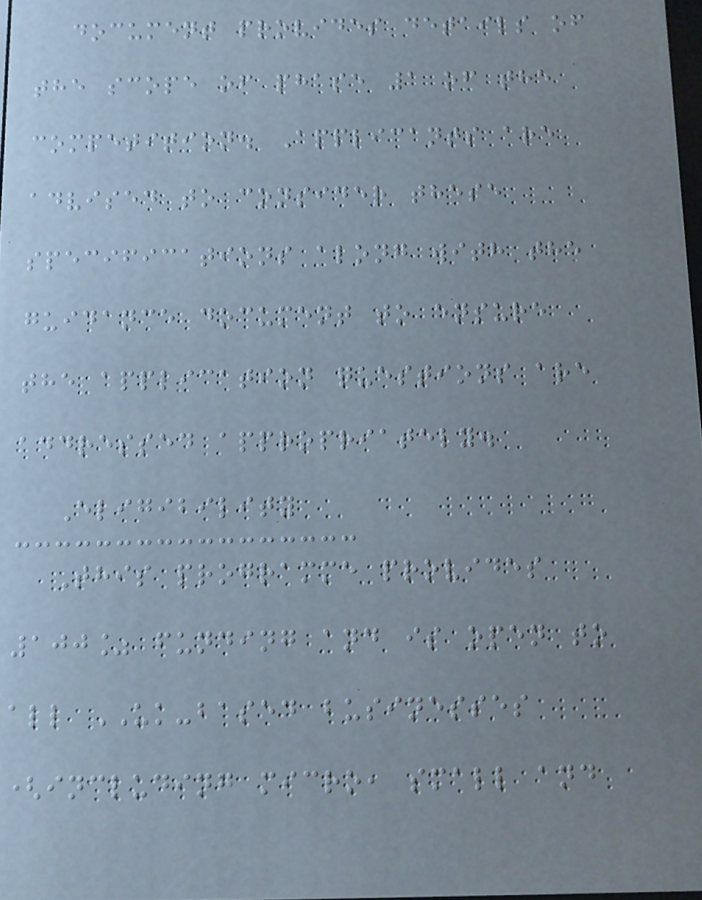document provides details of
the scope of phase 1 of the
competition. Applicants are
advised to consider these
specifications along with the
guidance document to ensure
the application questions are
addressed appropriately.
Eligibility
This programme provides
100% funding and is open to
all UK-based businesses
(including micro, small and
